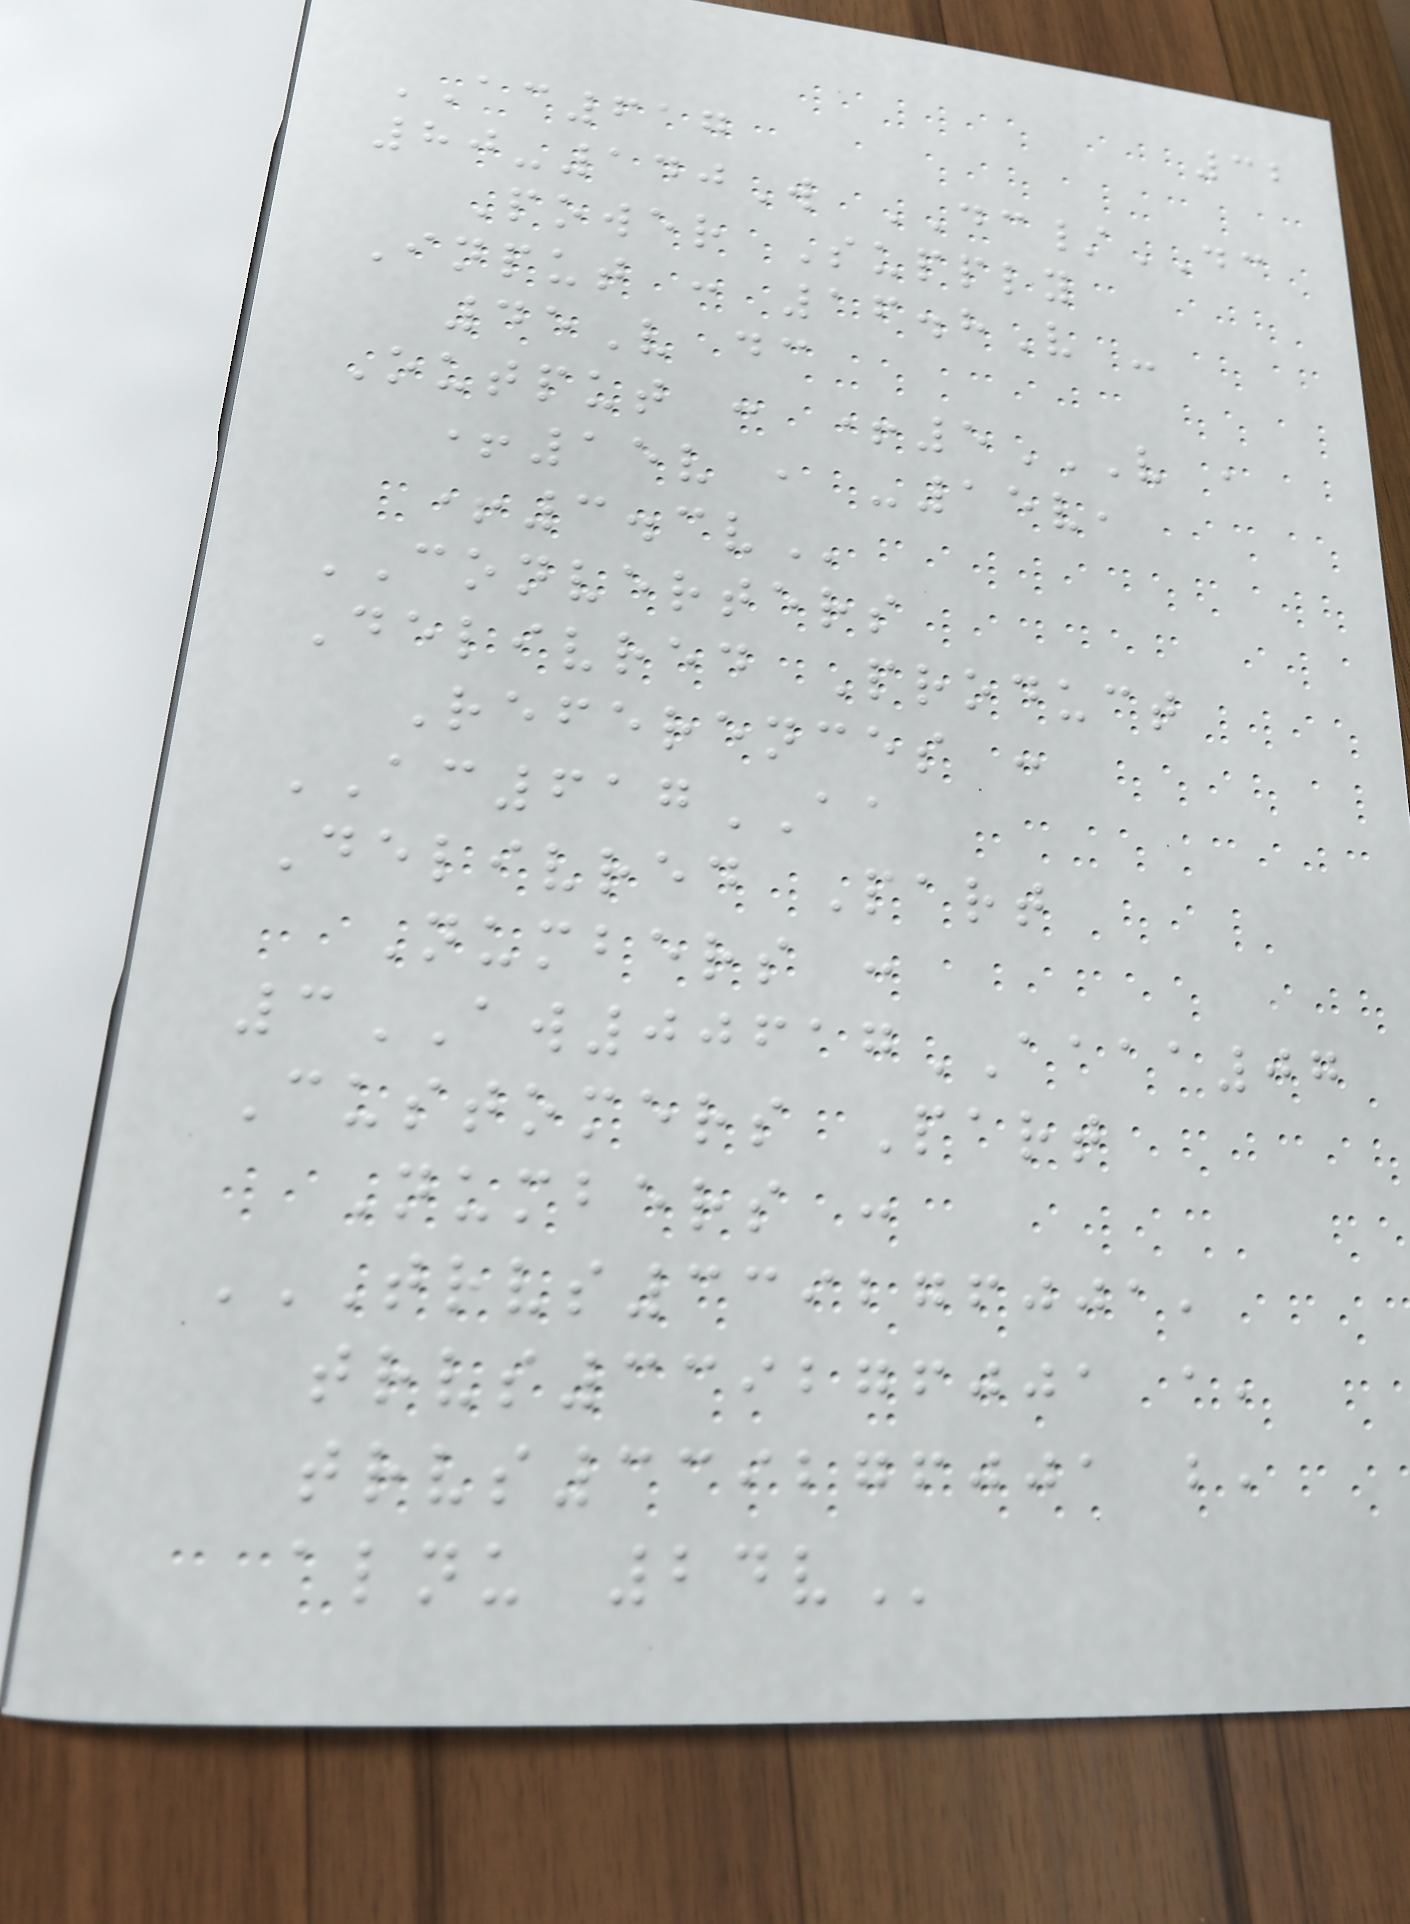32
AC617
80-140W DC/DC
Power Supply
Input : 16.8V -
45V dc
Output : +5V ,
+15V , -15V,
+3.3V
CONVERTERS
Delivred Product
References :
AC617AA
Delivred Part
Numbers :
3AW00617AAAA07
Customers Part
Numbers :
TRVS339276001,
TRVS339276001 A,
TRVS339276001 B,
ALNU 24V
